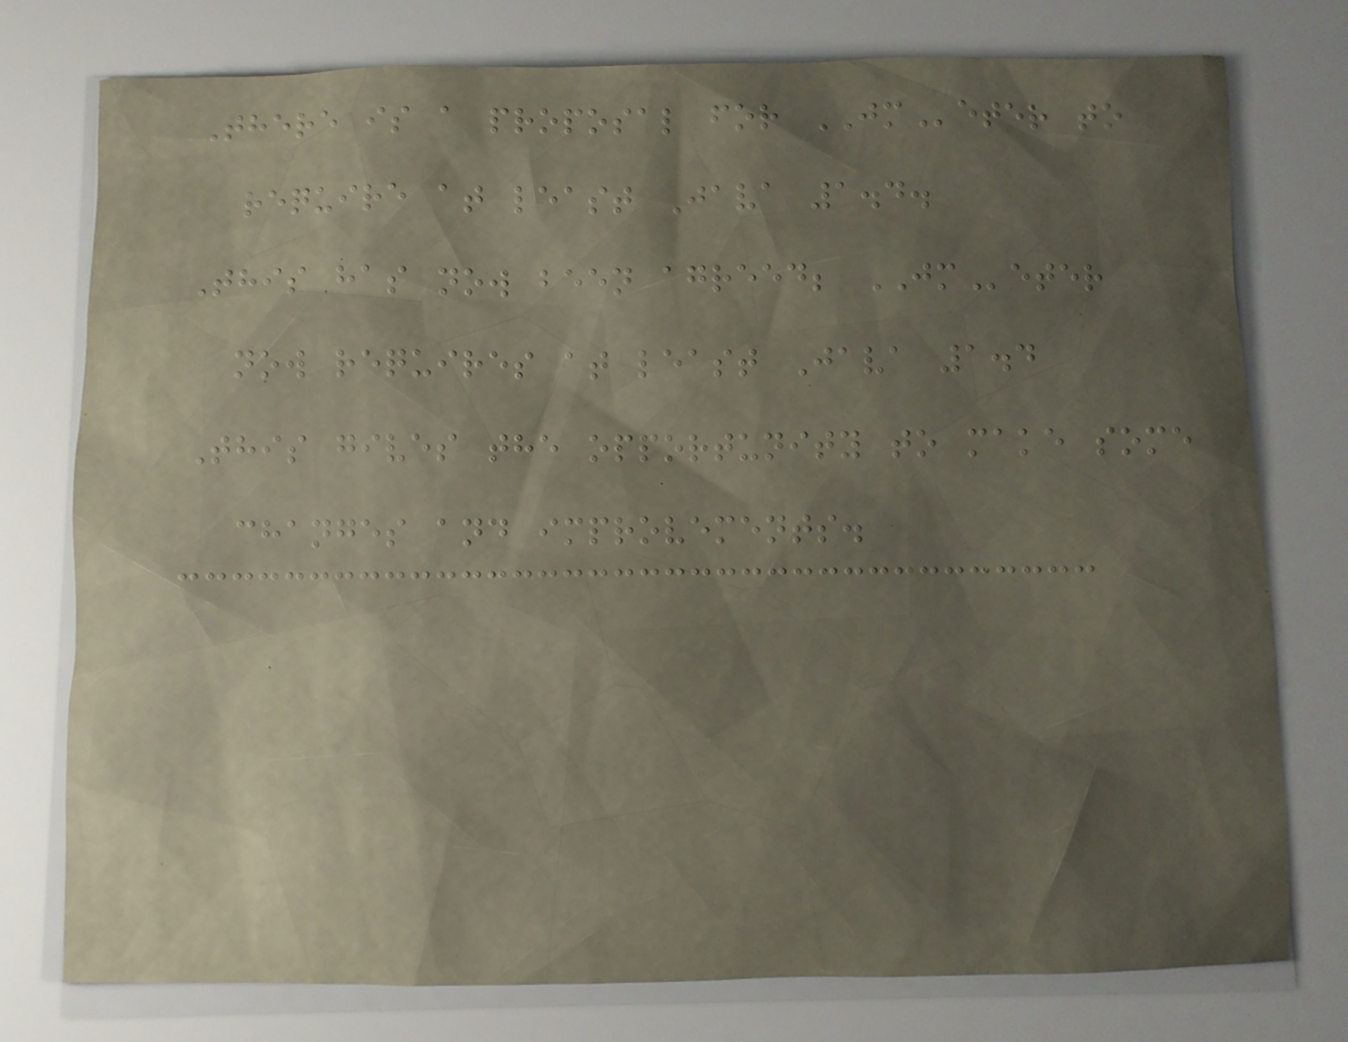There is a proposal for JMeter to
require at least Java 1.4.
This has now been agreed; JMeter
now requires at least Java 1.4
This gives the opportunity to make some
changes and improvements.
